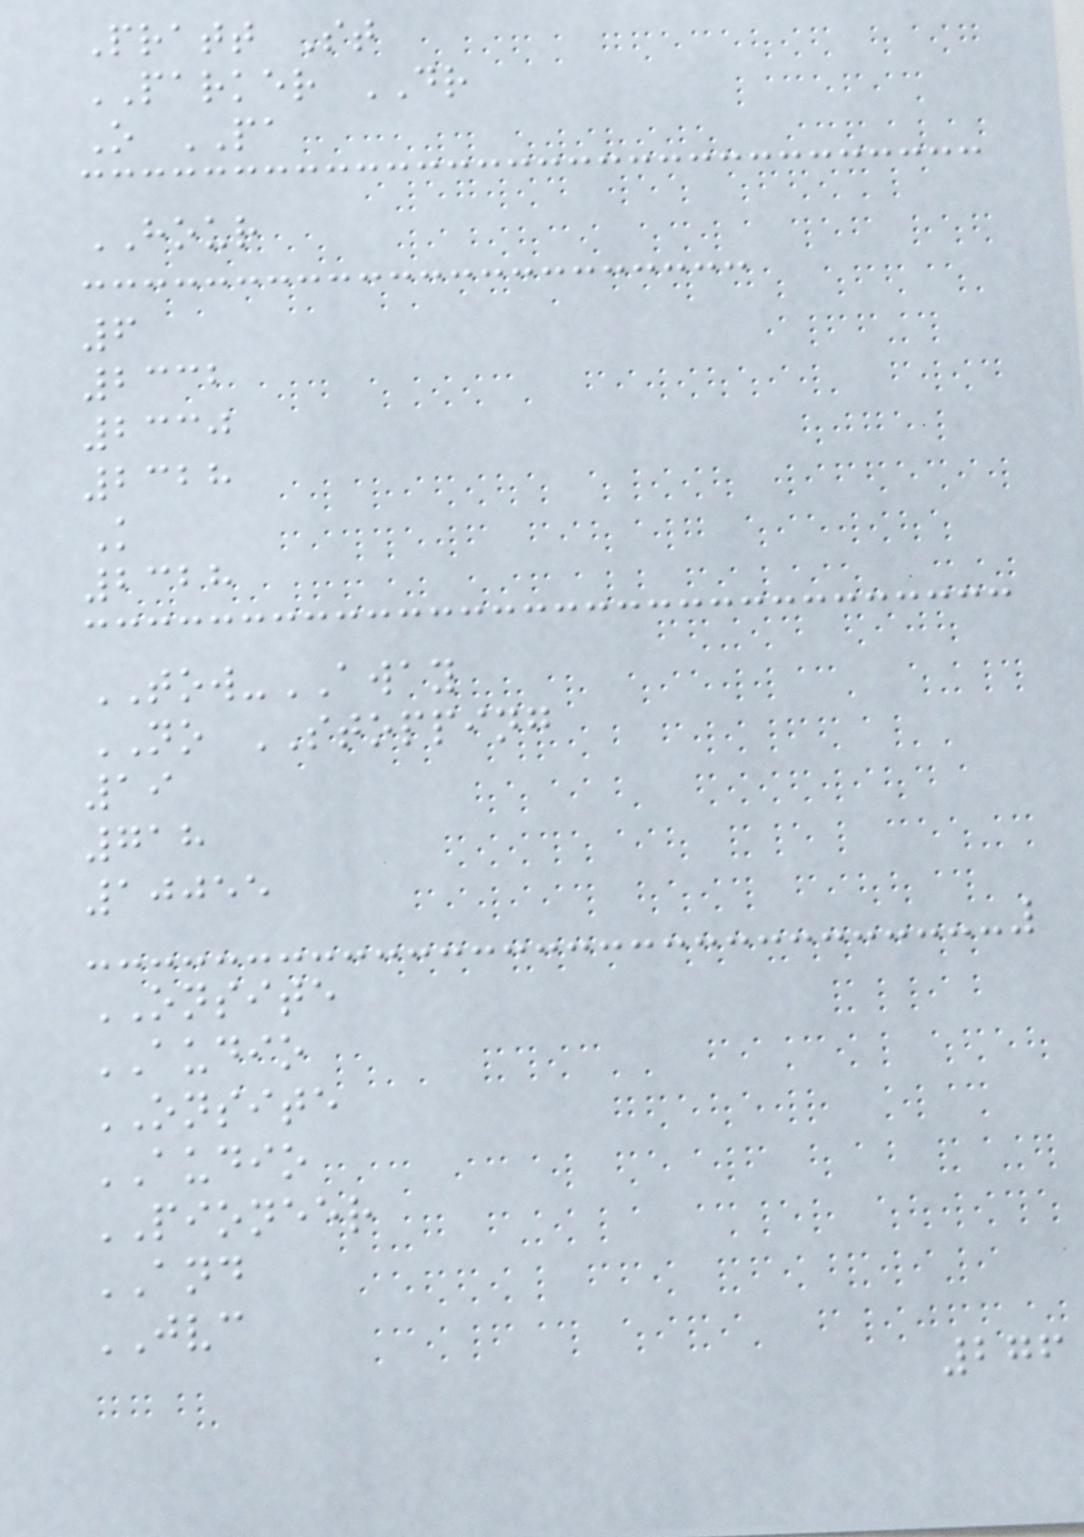Pratt St
PARKER DR
O PA
HOUR
6
2332
2330
2328
K
2328
TOW-AWAY
NO STOPPING
19
718
10055
ONSITE
AUDIO
ONSITE
AUDIO
PIONEER
AND
JVC
276
